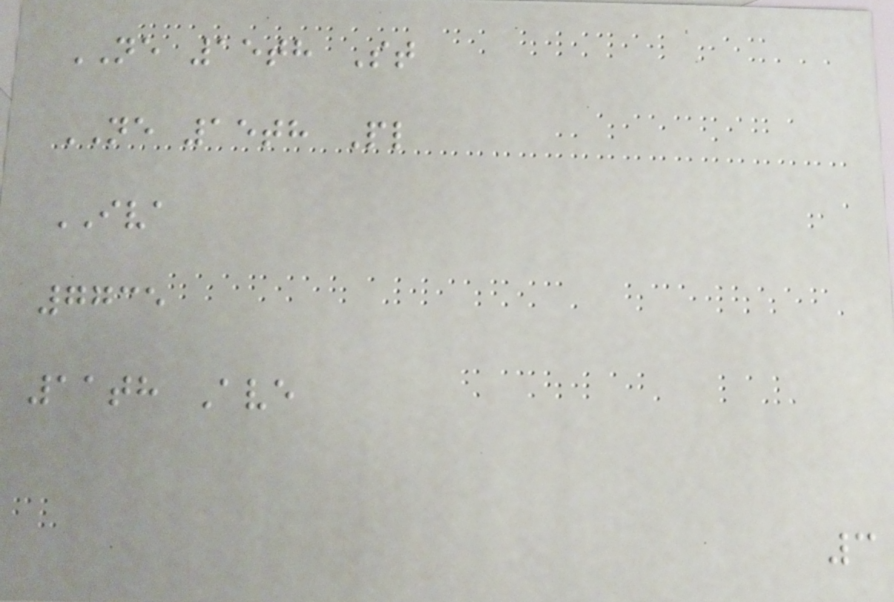NE 15th St
NE 15th Pl
IVA
7735
11th Ave
3
